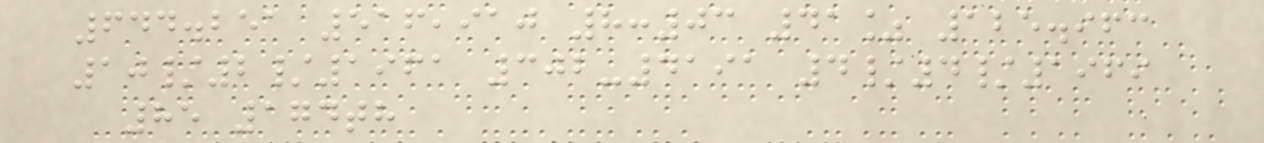644.251 516,910 8:03 41% 125.963
10/2/1961 302-4191 4/4/1969
85 174th
